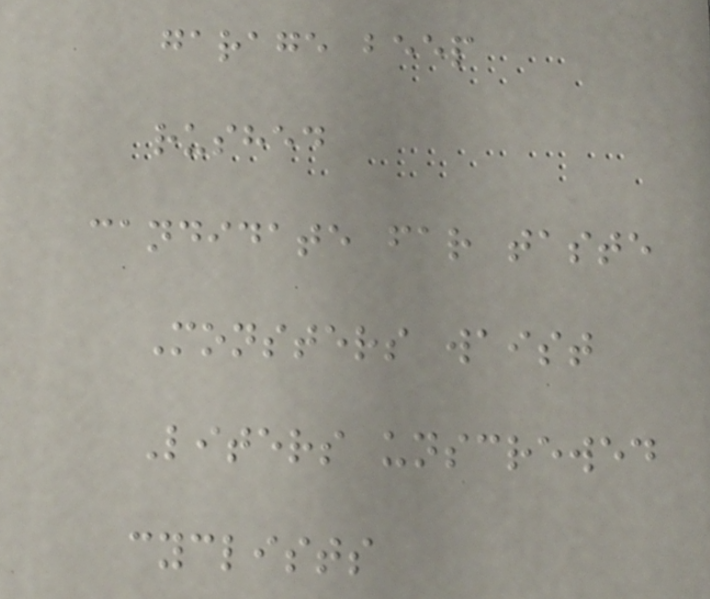garage beep
rushed
candidate far taste
Monsters waist
Liters unscrewed
cyclists
